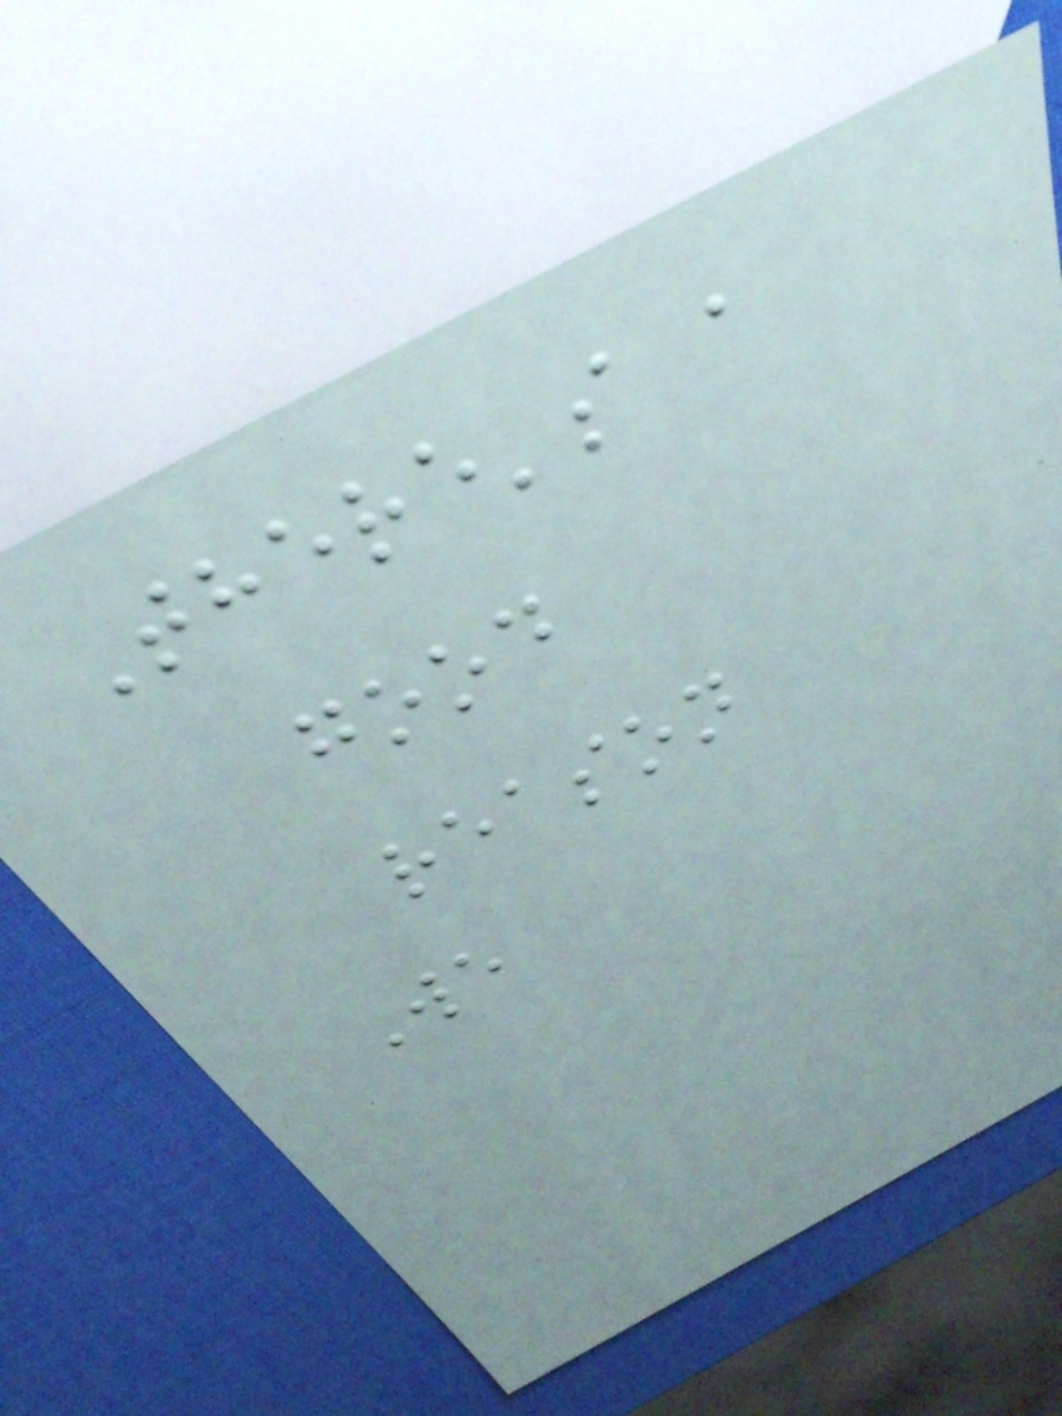There's a
good
reason
We
